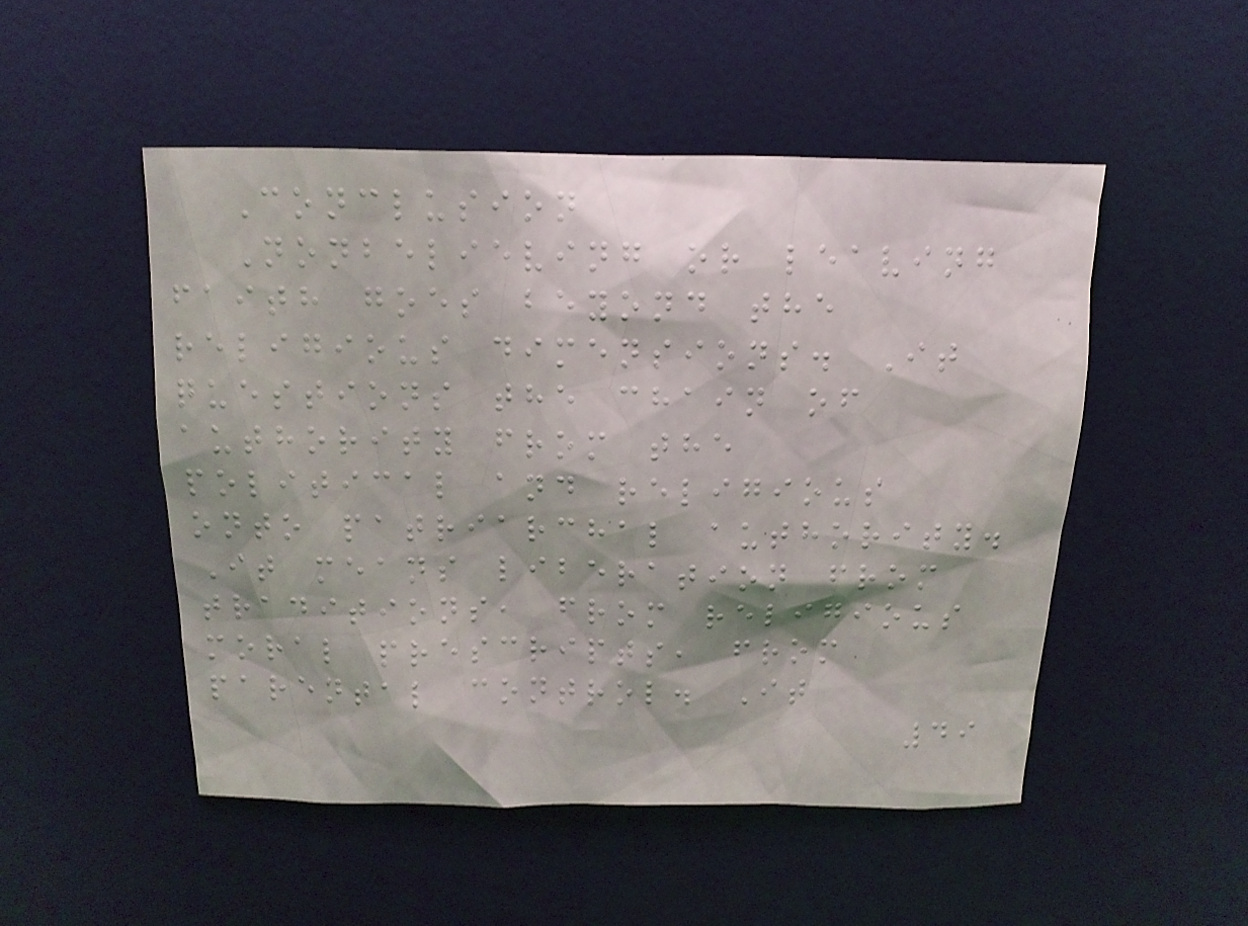Conclusion
Nonbelieving or leaving
faith goes beyond the
religious dimensions. It
questions the chain of
authority from the
political and religious
onto patriarchal authority.
It means liberation from
traditions, from religious
moral prescripts, from
parental control. It
49
